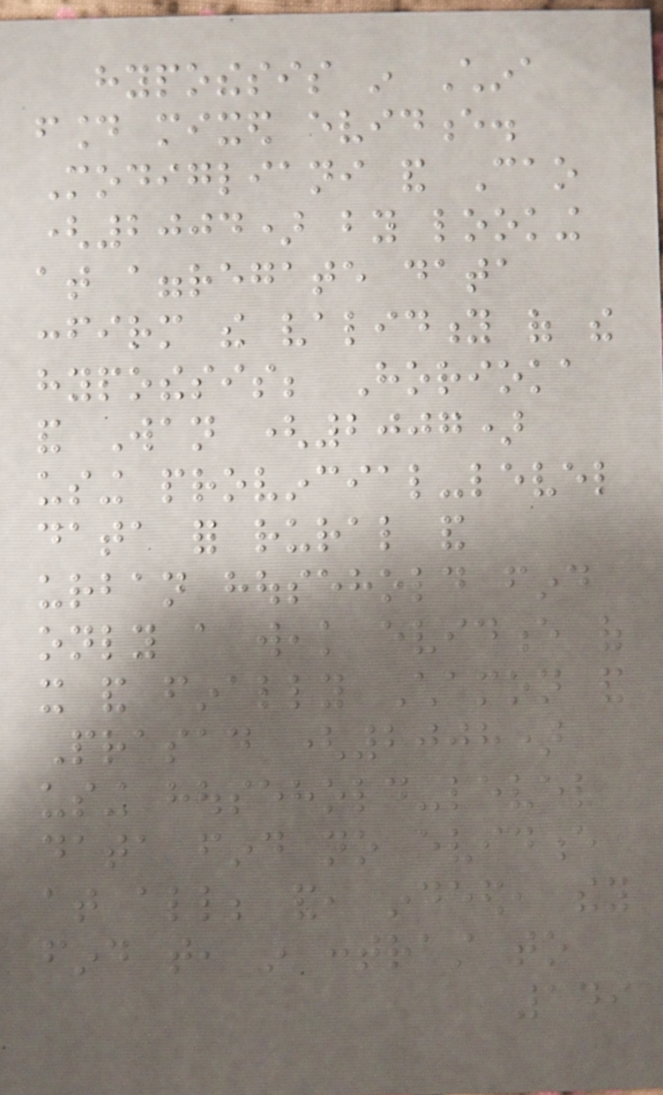hypothesis in China
found mixed evidence.
Modigliani and Cao
(2004) by looking
at aggregate data
confirm the validity of the
hypothesis; Horioka
and Wan (2007)
using provincial-level
data for rural and
urban household find
only a weak evidence of
it and finally Chamon and
Prasad (2008)
using household-level
data find no evidence
at all; and, indeed, they
find that, in contrast to
149
